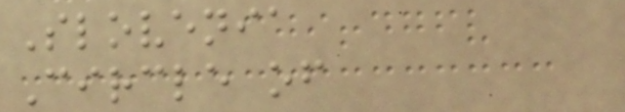Slovenia
Circle of
